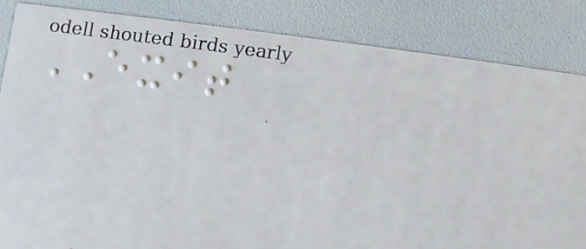EXIT
